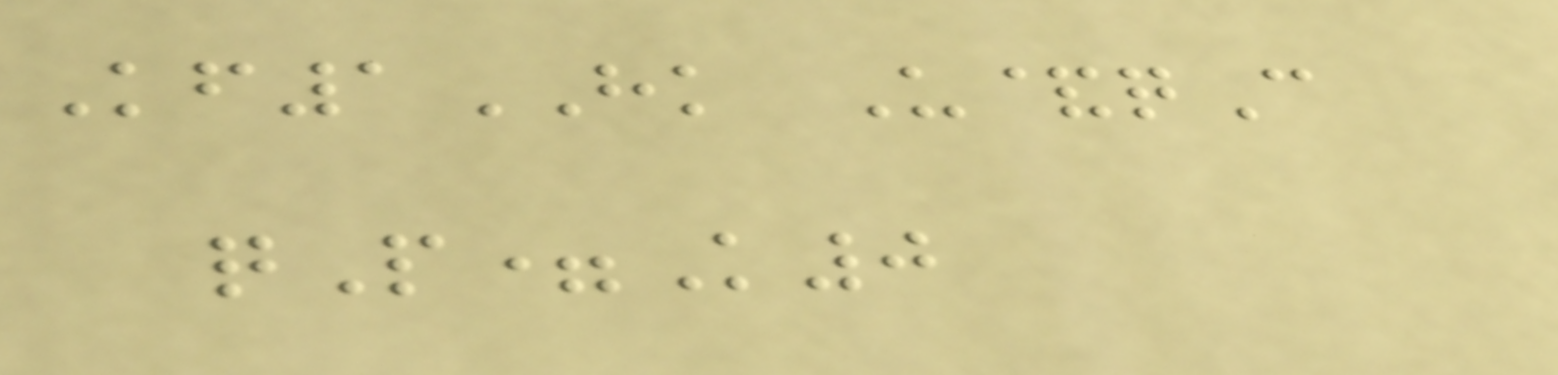Kf1HK U&qC
qP=K0
